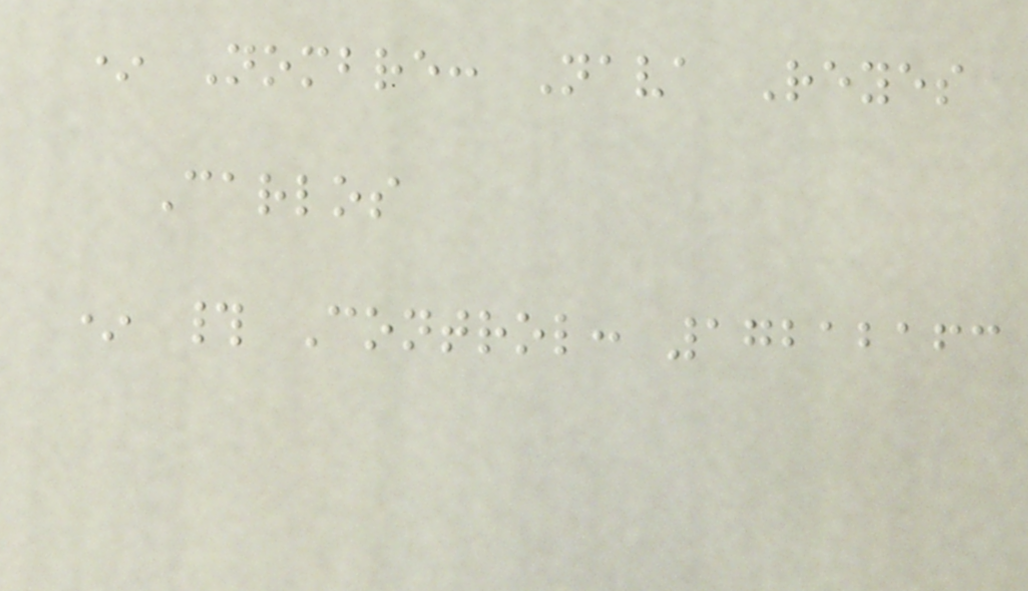* Nombre: Nava Reyes
Carlos
* # Control: 17212163
